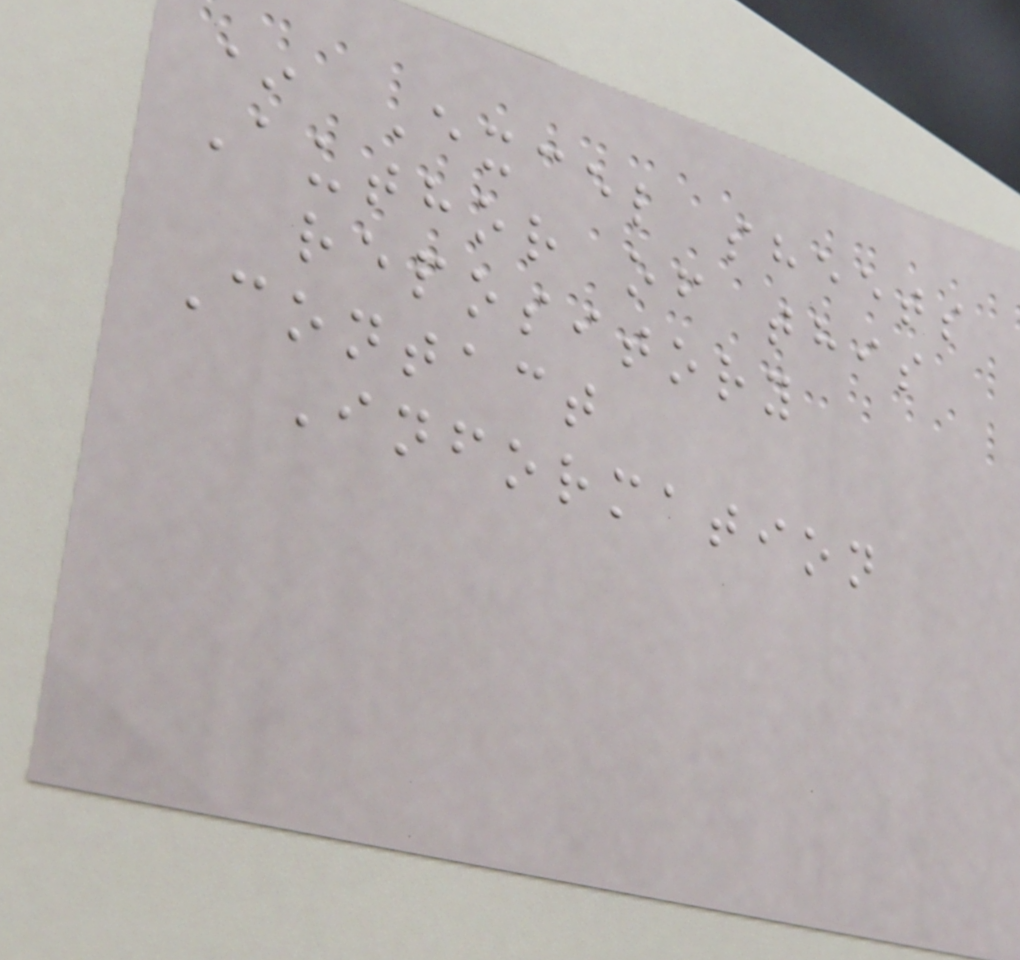* Excel sheets
Author of this
repository
Contact
Information
